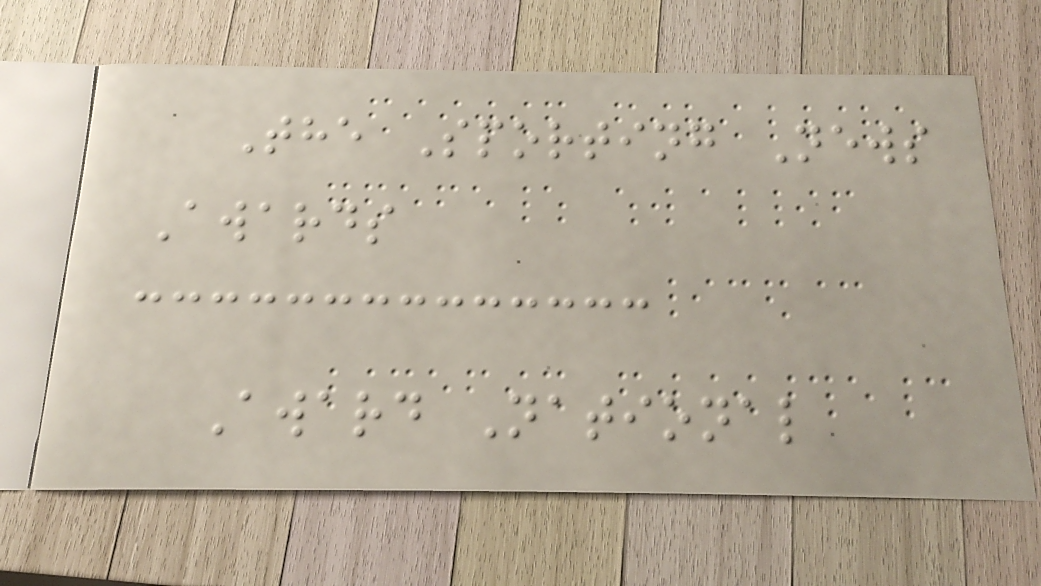The Sporting News
Awards
Award National
